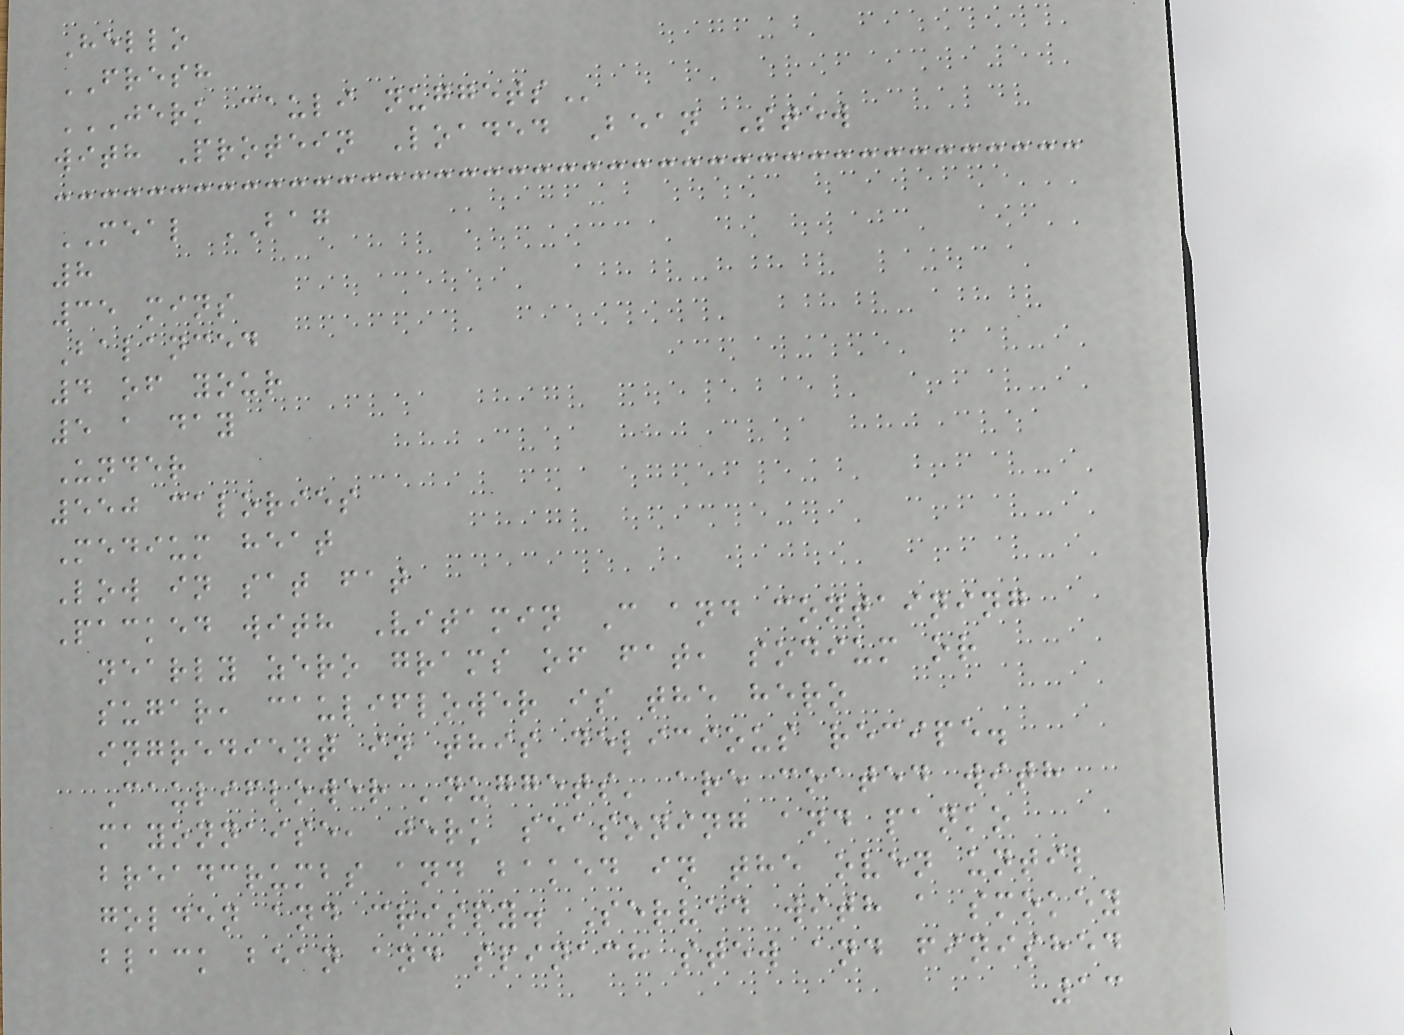Hello
FRESH
JERK CAULI NUGGETS
with Protein Loaded Bean Stew
MEAL BAG
8
35 mins
Balanced
4 of your
5 a day
Under
550 calories
Medium heat
Low in sat fat
Packed with Vitamin C and containing
nearly zero grams of fat, sodium or
sugar, cauliflower is the hero
ingredient in this delicious recipe.
Cauliflower 'nuggets' are coated with
mayonnaise, jerk seasoning and panko
breadcrumbs and baked in the oven until
golden and crispy. Served with a smokey
black bean and spinach stew and finished
13
